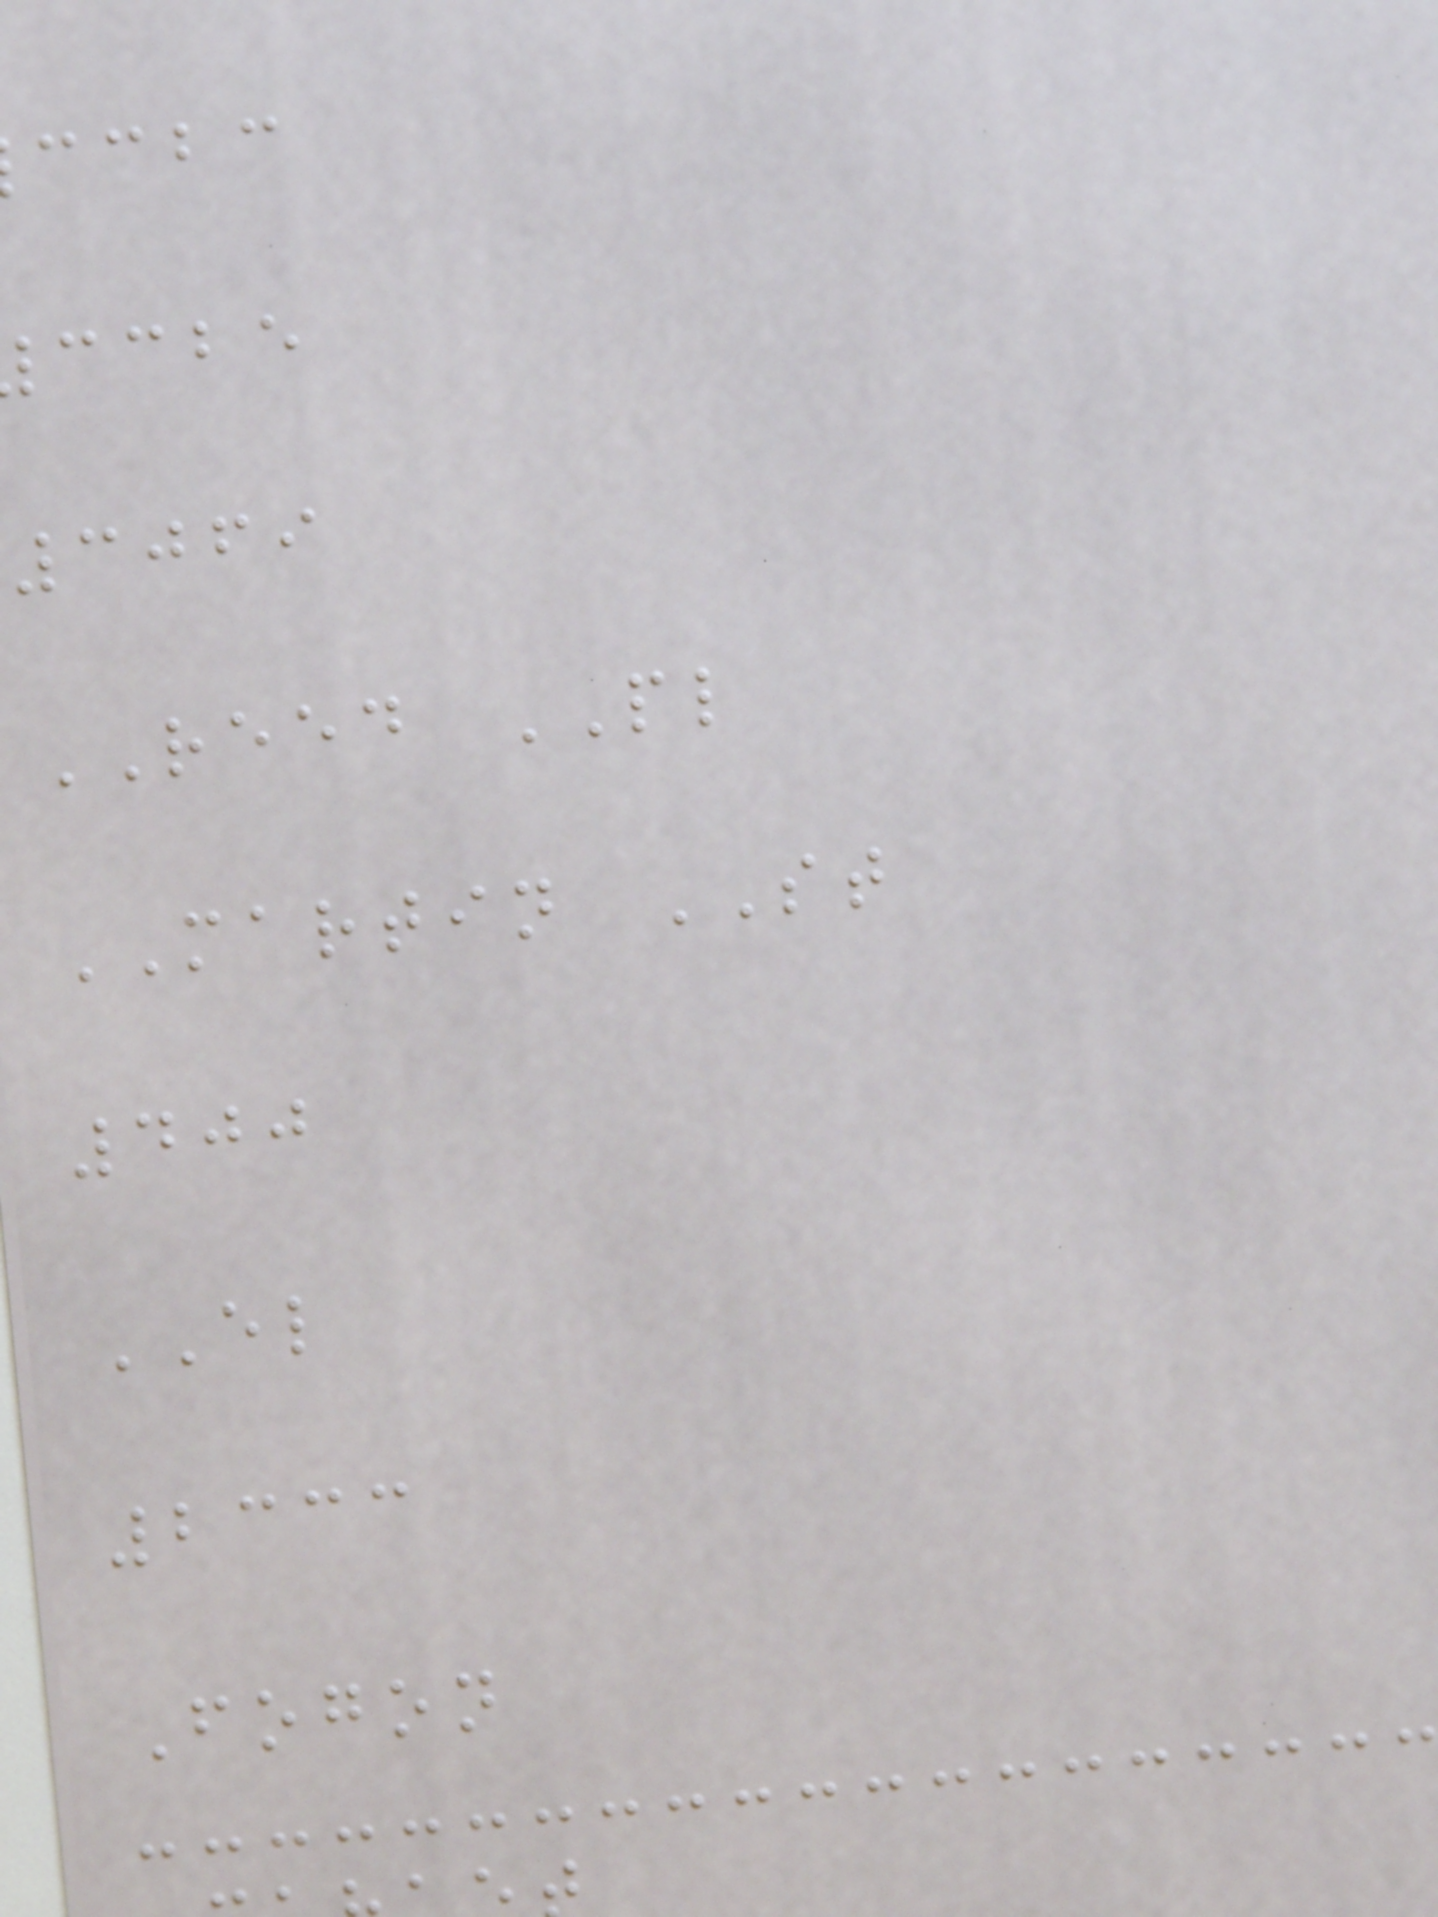ccbc
ccbe
3069
REED PL
MARTIN ST
400
EL
2333
Fogon
